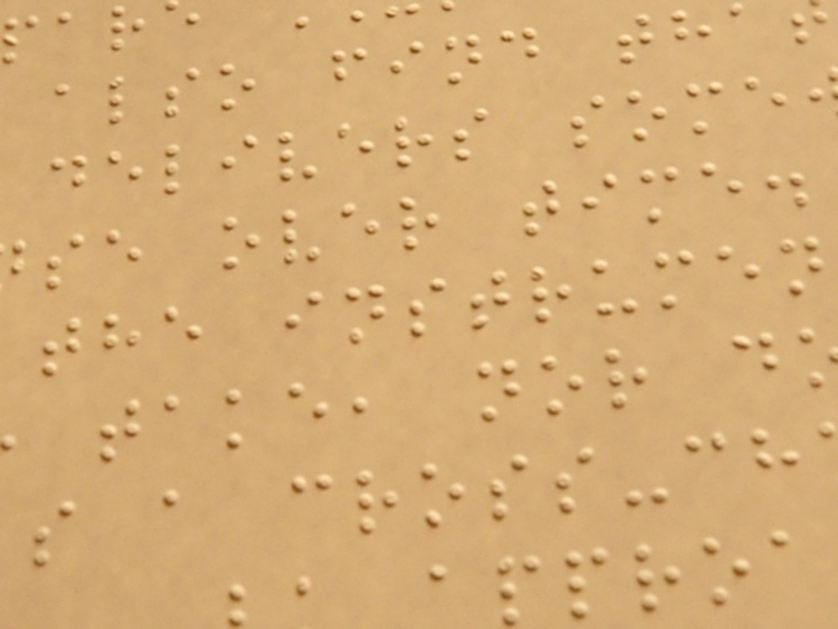also find th
delivers some
se over time.
the instrumen
take, nor d
s a cross-ch
